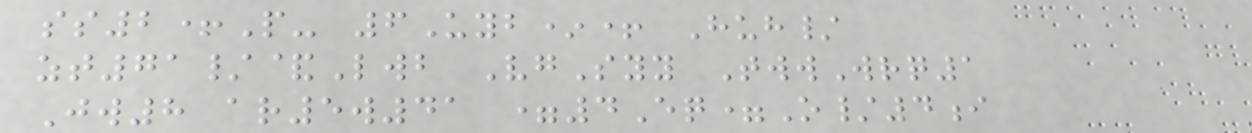ss2+P- 6Uyb*+ Huh/
zt71/&Lwb VgSyy TwwWrq1
Jw8 ar5w41 =4Eq=O/4i
